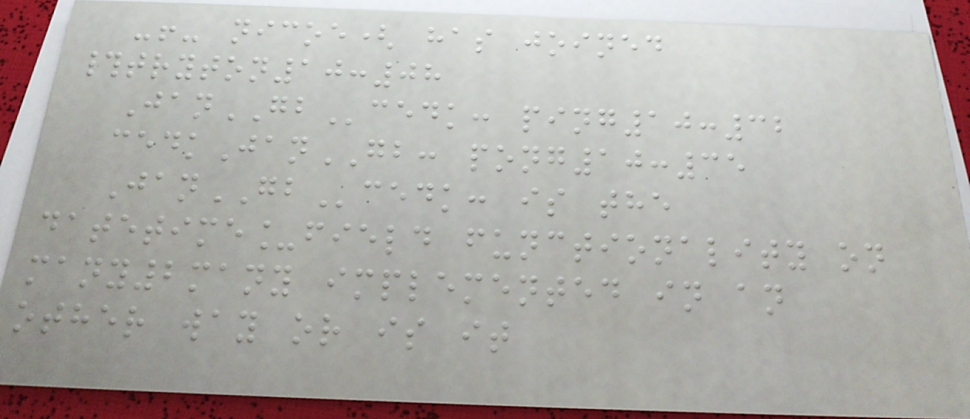-!- nicoe( has joined
#tryton10:08
JanGBcedk: ping10:32
cedkJanGB: pong10:35
JanGBcedk: is the
datetime_field functionality on
many2many implemented in an
other way or is it
